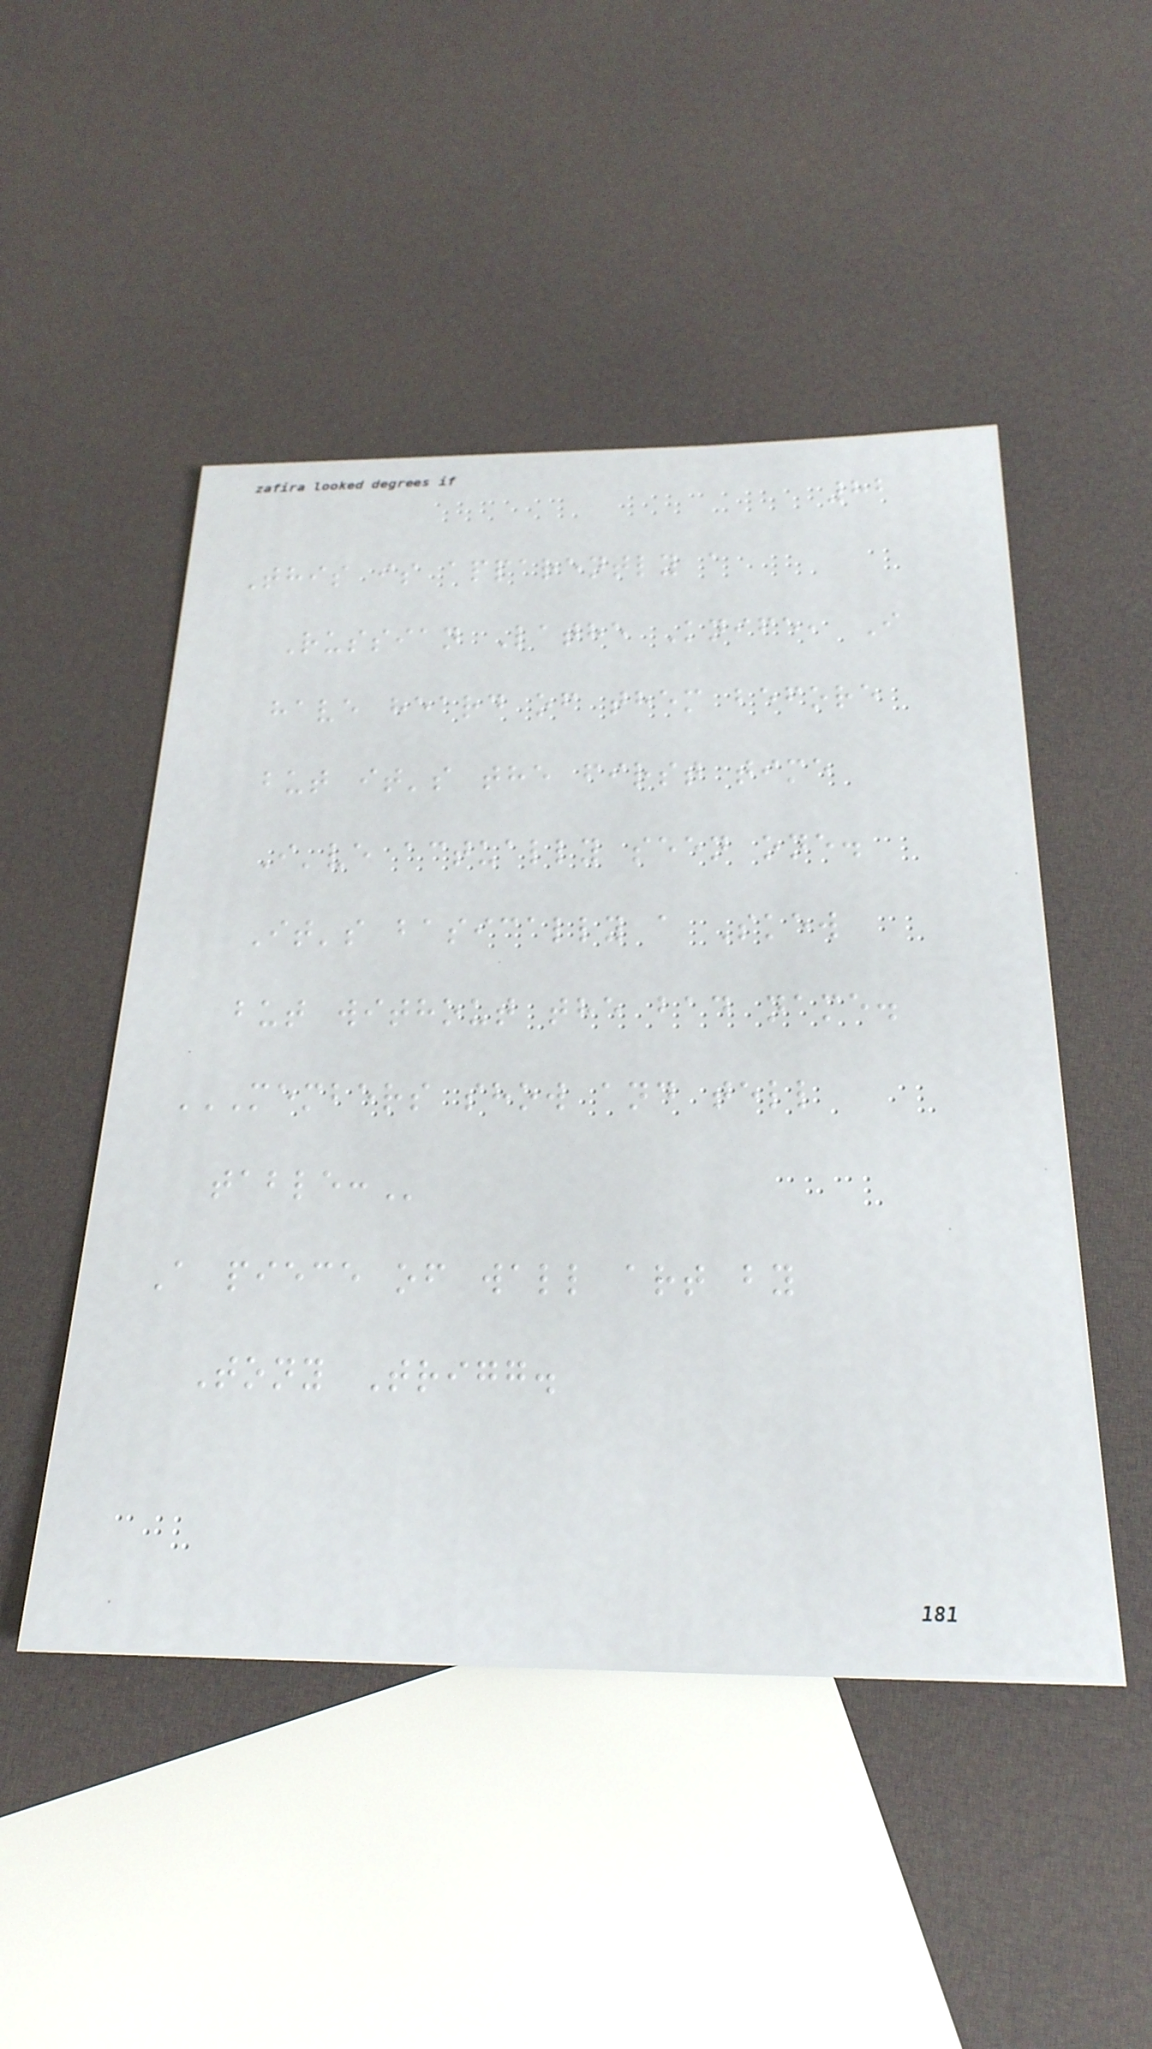82
This is apparently a
Russian Lathe Knife, I
have heard of them before
but it's the first time
I've actually seen one.
It's basically a Skew
but without the bad name.
MEMBERS SHOW AND TELL
TABLE:
A piece of wall art by
Tony Trigg.
